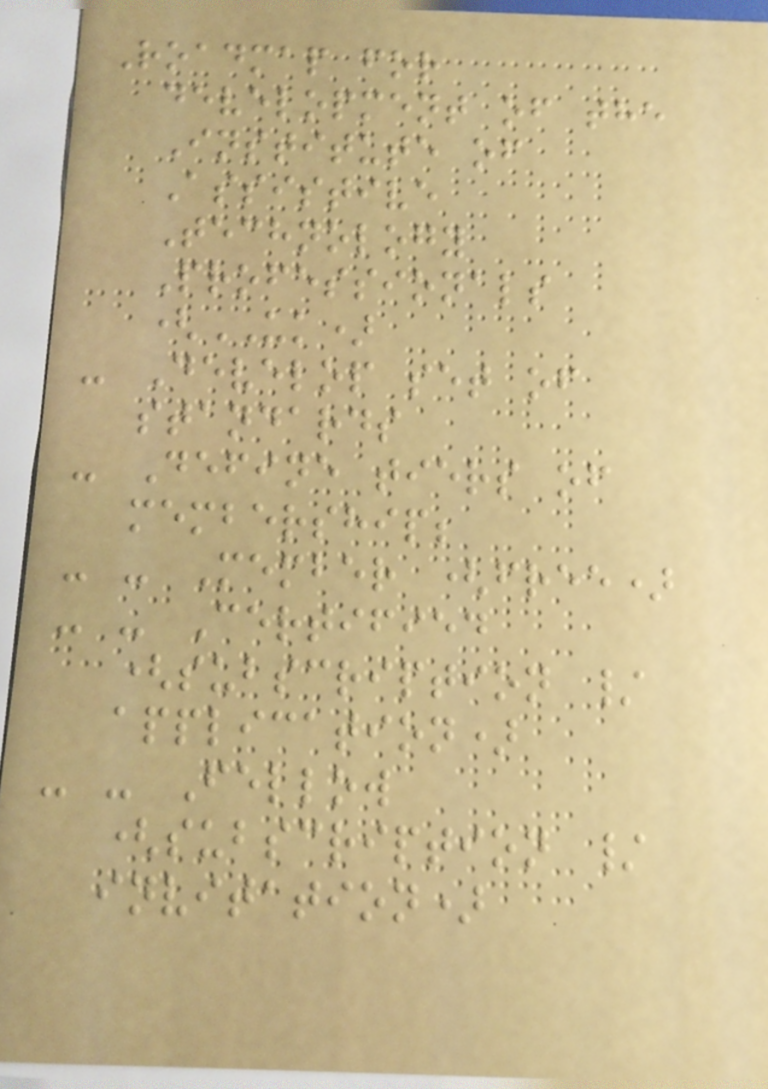Roadmap for
development of the
Institute of
Assistive
Technology
Professionals
(UK)
- Develop set of
standards
- Define tiers of
membership;
- - Member (free)
- - Certified
(subscription /
application)
- - Fellow
(subscription /
invitation)
